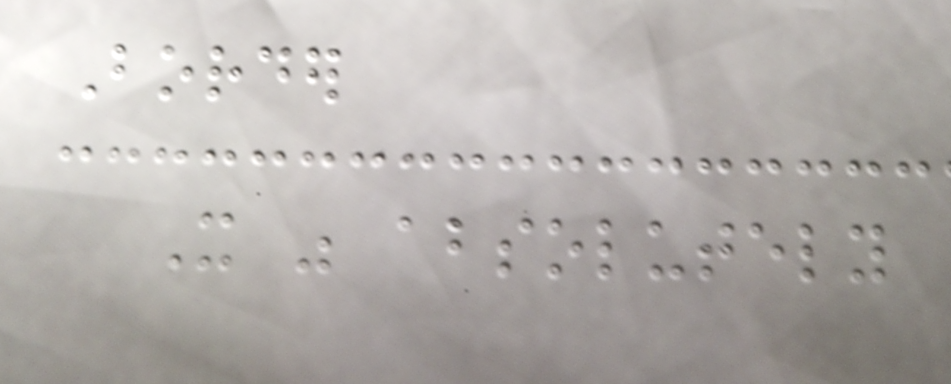Border
It was absolutely
